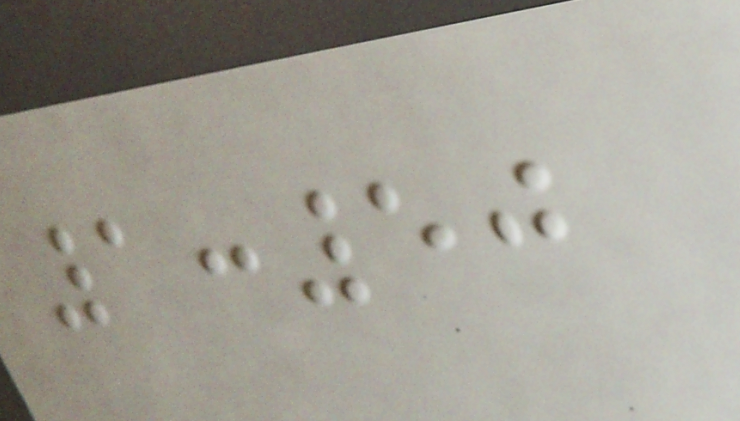1:50
